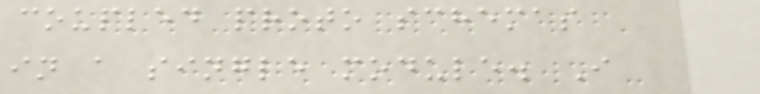coupled proto schemas
in a single module. I
